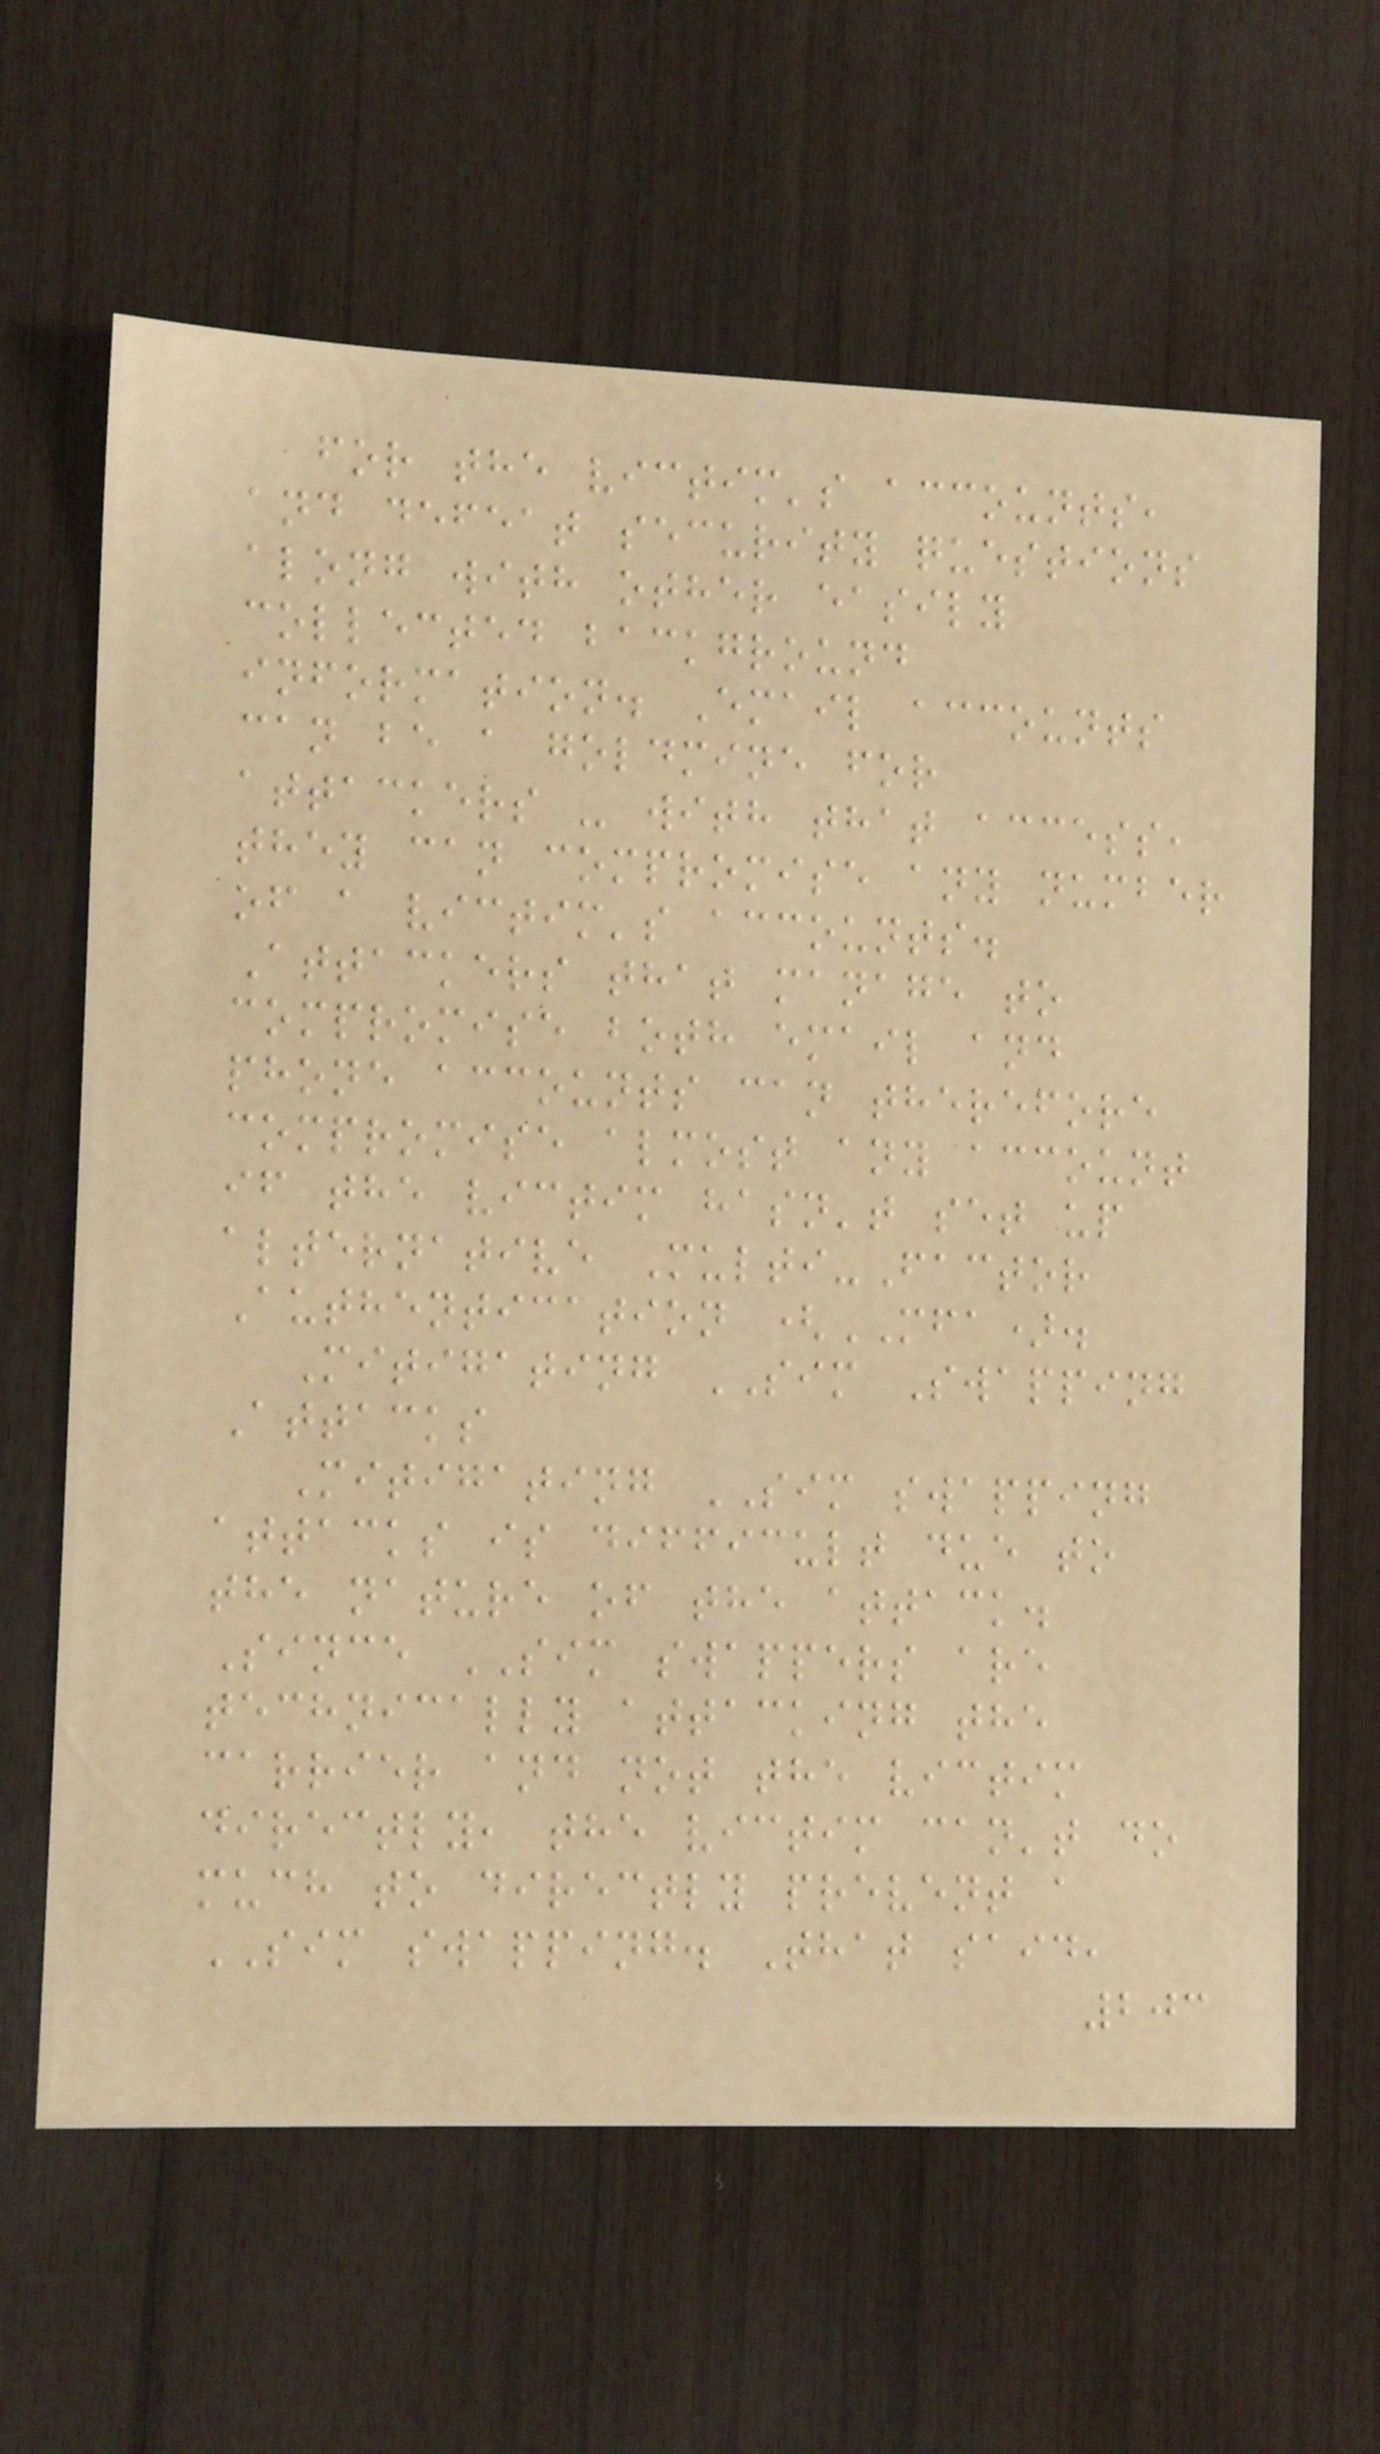for the victim's accounts,
and defeat security questions
along with other easily
collected background
information. Email accounts
can be a goldmine for
attackers - with that access,
they can compromise any number
of a victim's accounts.
Attackers that manage to
compromise both email and
phone accounts can therefore
compromise almost any account
if the victim hasn't set up
alternative Multi-Factor
Authentication (MFA).
Mitigating SIM Swapping
Attacks
Mitigating SIM swapping
attacks is difficult due to
the nature of the attack.
Since SIM swappers are
technically attacking the
carrier and not the victim
directly, the victim can't do
much to directly prevent a
SIM swapping. That said,
203
